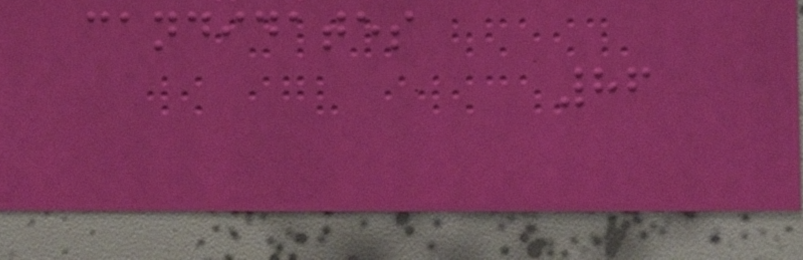candidates
86
